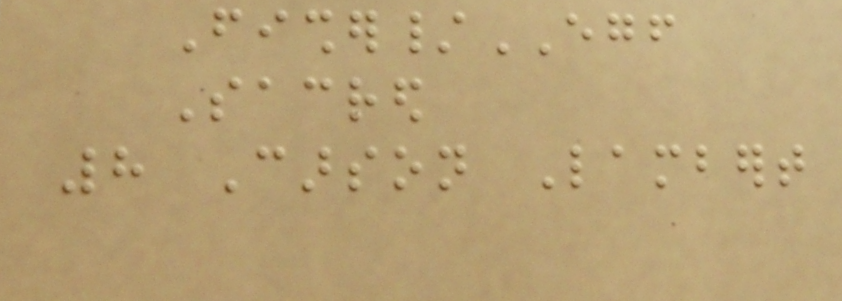Fisher/EGF
Sacred
8 Carson Lambert
